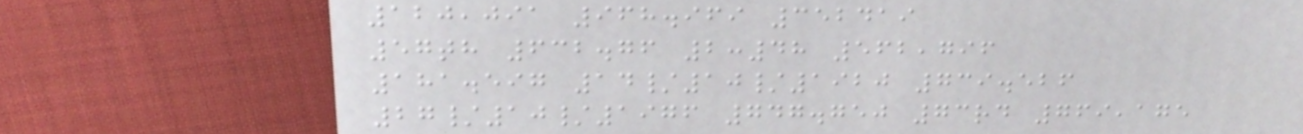120,091 968.969 352419
57th 632.76 2:48 562,796
181.597 14/10/1920 739.526
27/10/1976 747.750 73rd 769,175
